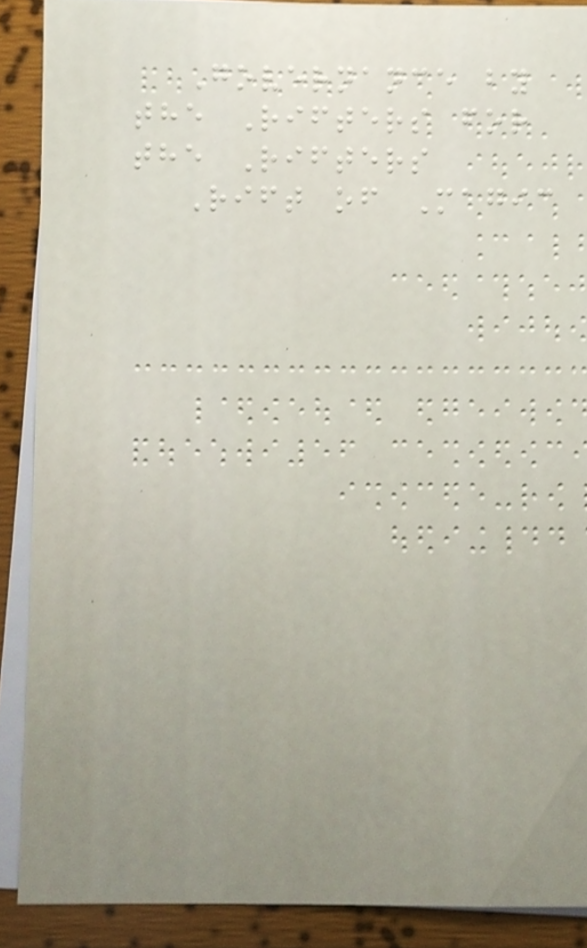Governance by
the Rifters for
the Rifters
Rift of Magic
